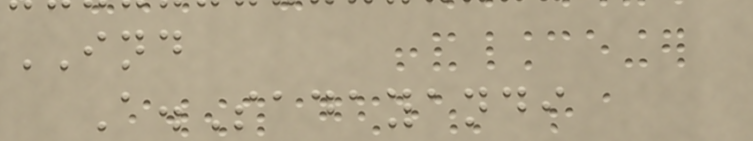IND
A.Sadayandi
